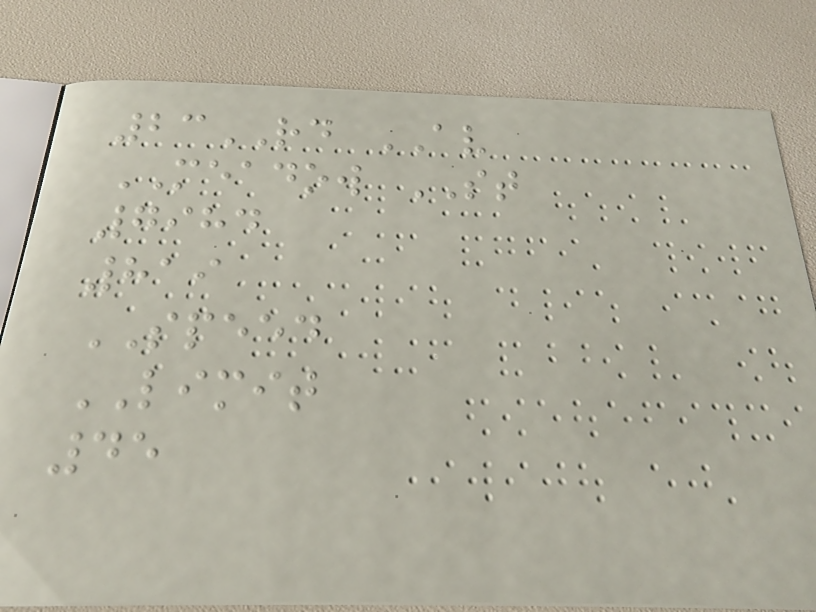23RD AV
MEADOW ST
7984
819
SPEED
LIMIT
45
